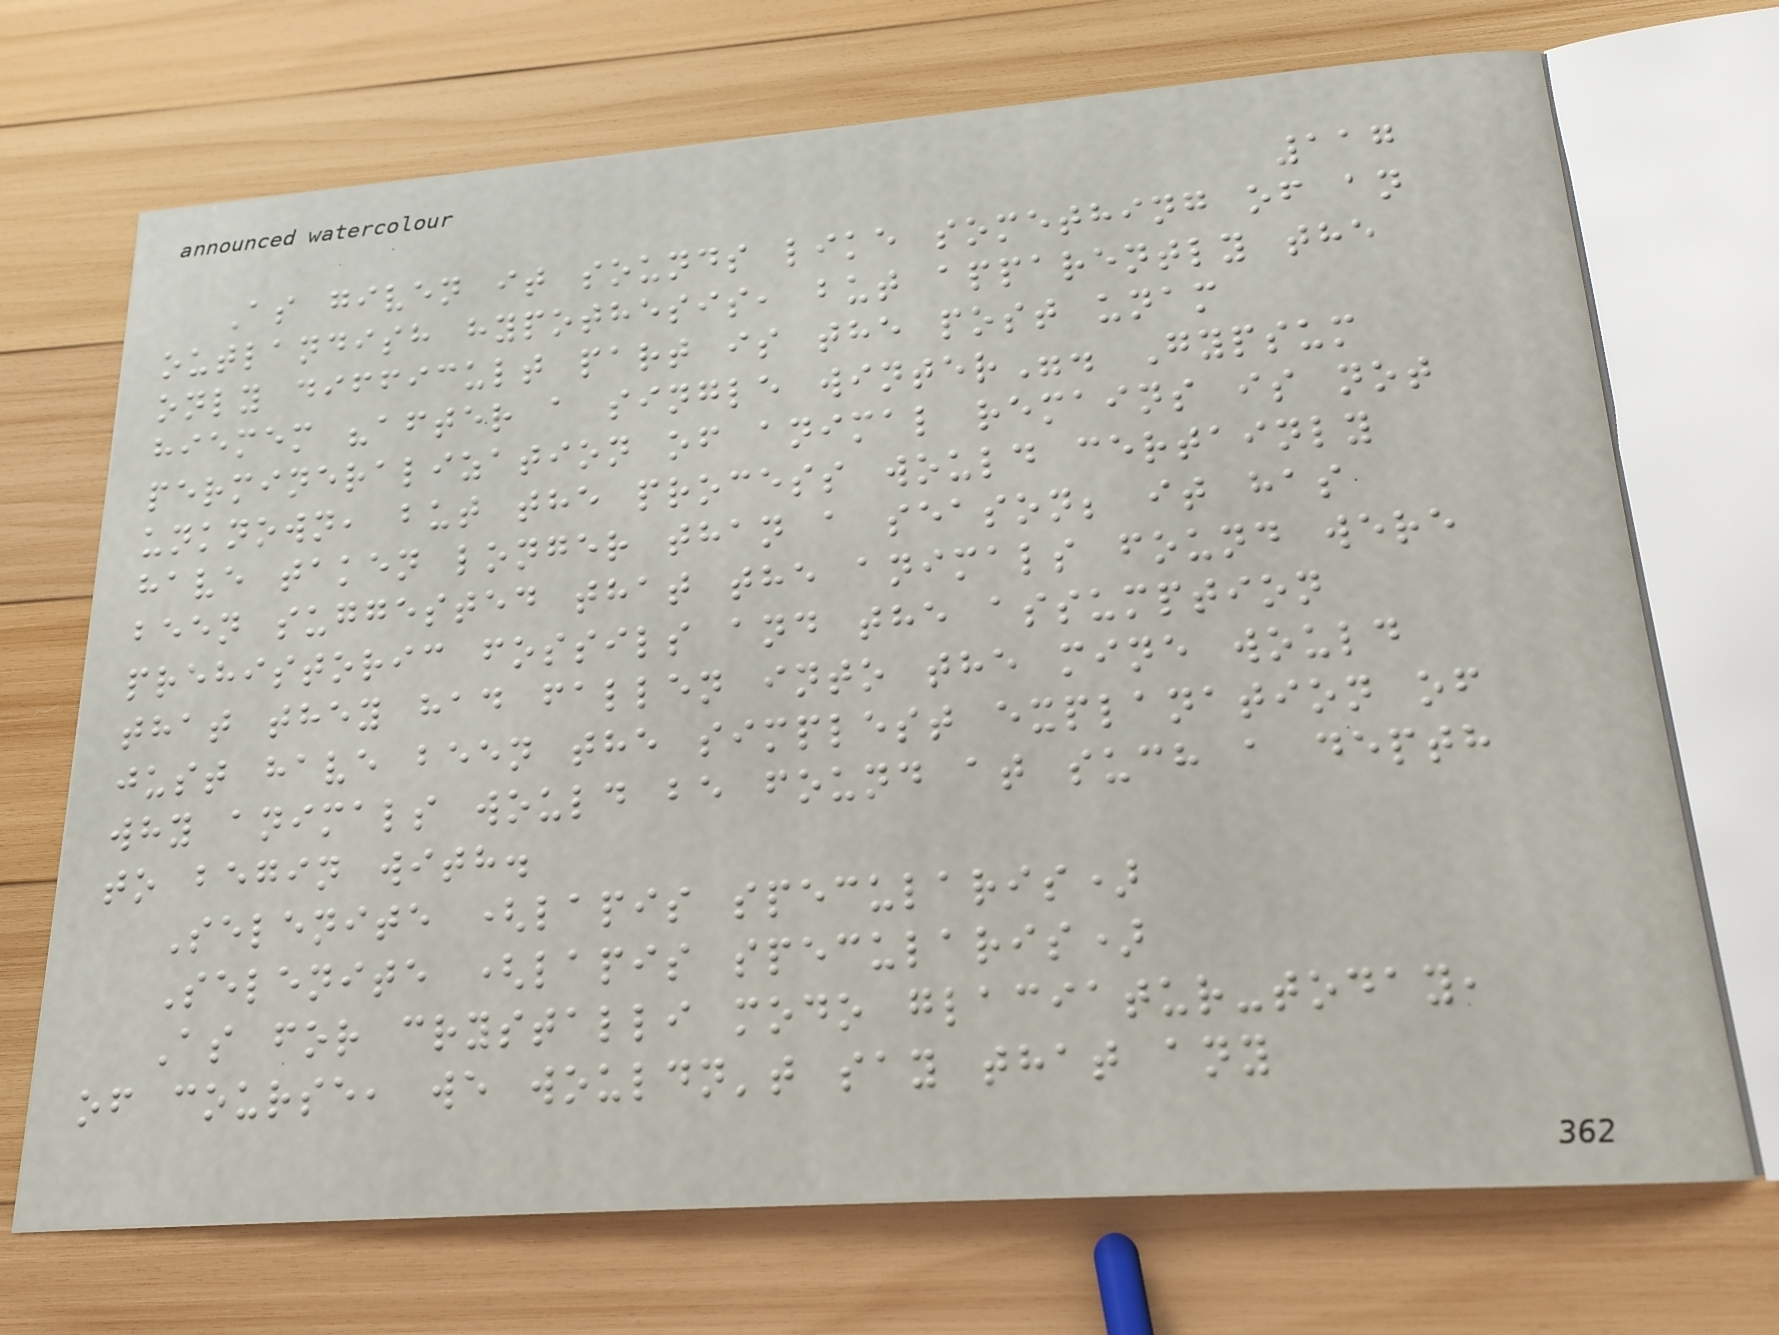117
As given it sounds like something of an
outlandish hypothesis, but apparently the
only difficult part is the post unam
hiemem "after a single winter". Gypsum
permineralization of animal remains is not
unknown, but the process would certainly
have taken longer than a season; it has
been suggested that the animals found were
prehistoric fossils and the assumption
that they had fallen into the mine would
just have been the simplest explanation of
why animals would be found at such a depth
to begin with.
Selenite (lapis specularis)
Selenite (lapis specularis)
As for crystalli modo glaciatur-today,
of course, we wouldn't say that any
